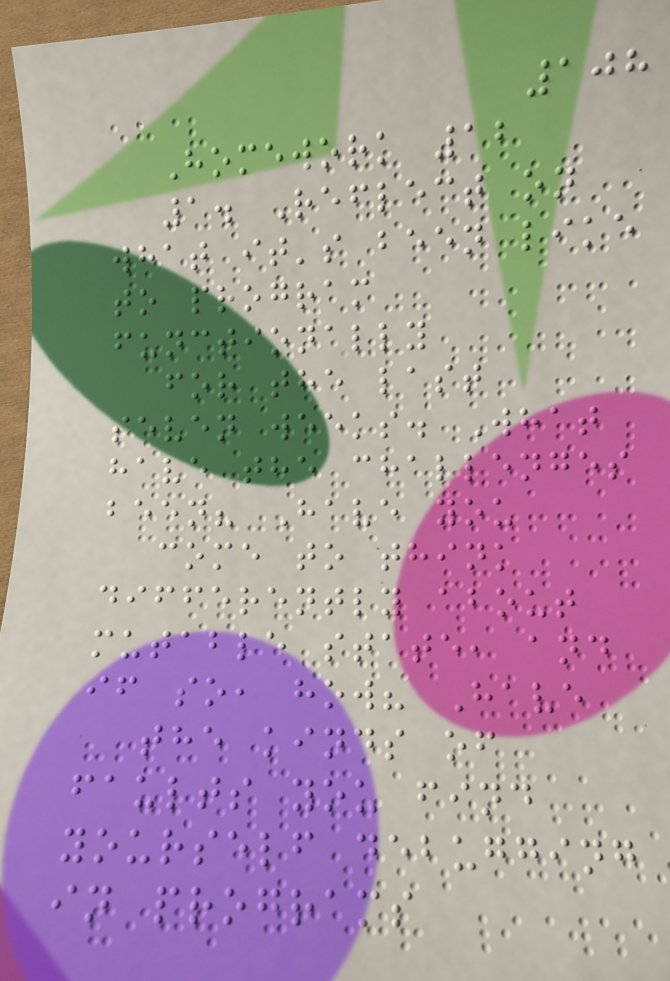108
Homework 12
1. Reflect on
what it's been like
to program
functionally
for the last
seven weeks. What
have the challenges
been? Have you
come to think
differently about
mutable state, and
if so, how? Have
the kinds of
faults you find
yourself debugging
in programs
